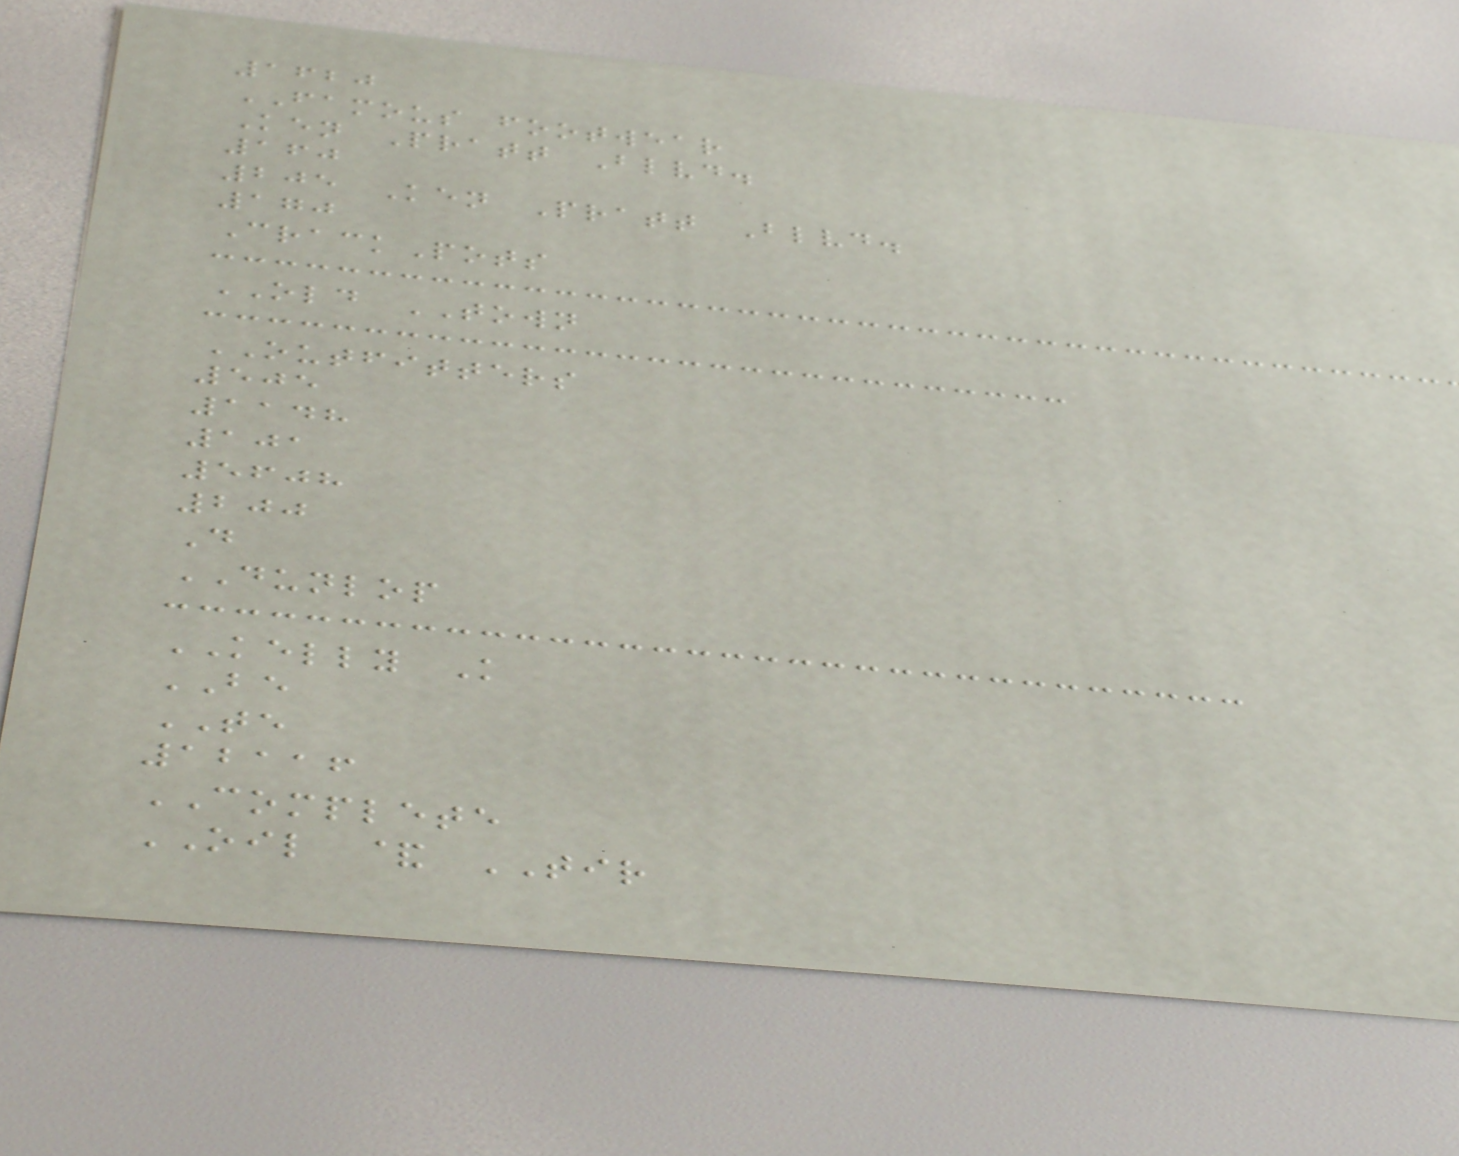1620
FAMOUS footwear
Ken Pratt Blvd.
160
205 Ken Pratt Blvd.
170
CrackPots
OLD TOWN
OUTFITTERS
505
1148
101
5608
200
D
DUNLOP
KELLY K
BE
TE
12116
COMPLETE
OIL & TIR
